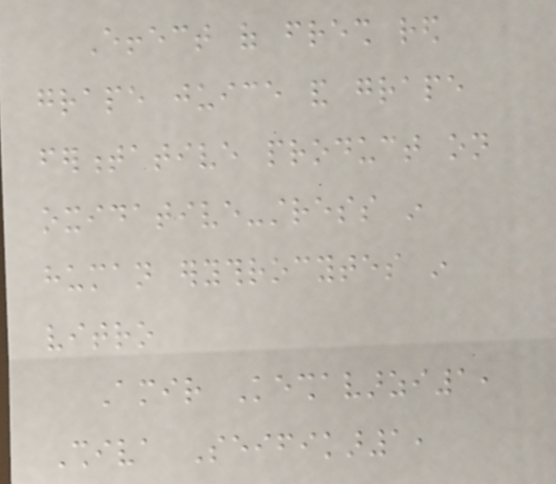Effect of fresh red
grape juice and grape
fermentative product on
oxidative-stress in
human erythrocytes in
vitro
Amir Keshavarzi1,
Shiva Seifikar1,
